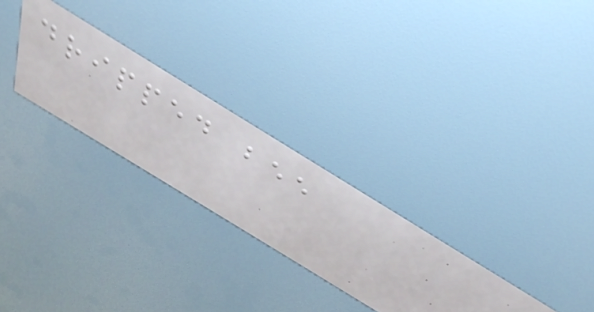dripped bee
